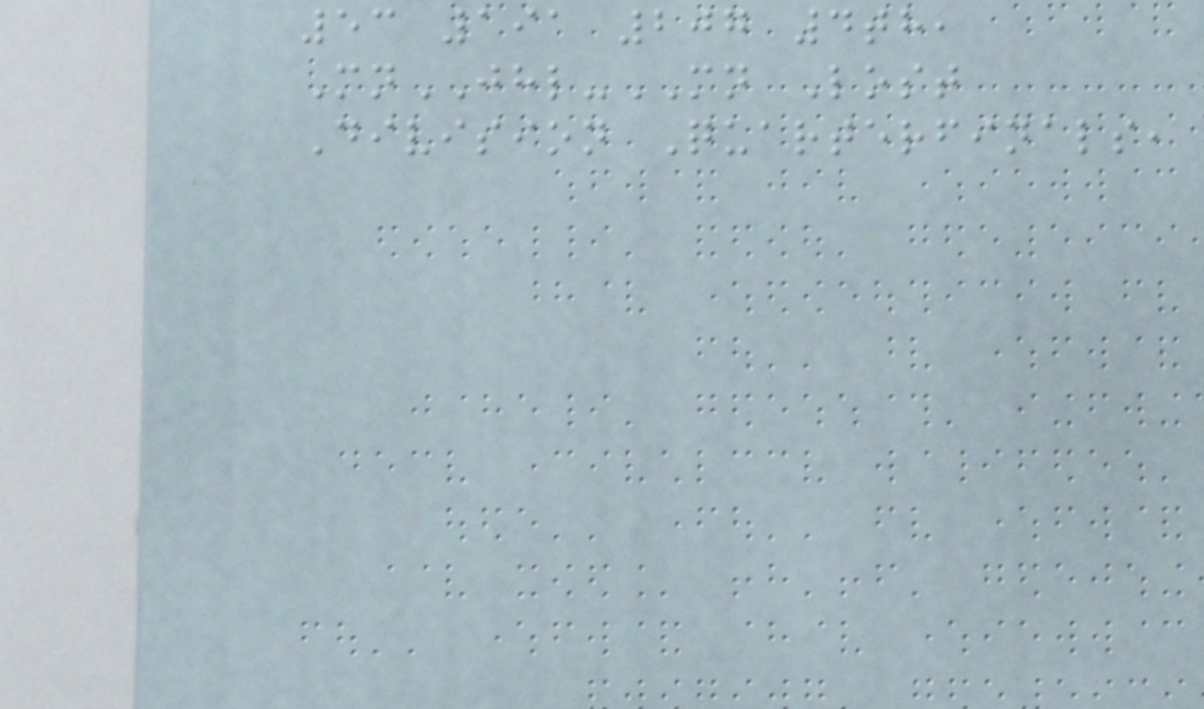53 191 207 4th,
MnJHL-MN Lost
Division Quarterfinals,
